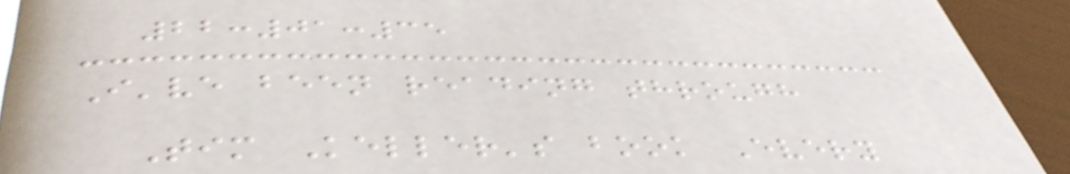22:01:35
I've been reading through
Tim Keller's book Every
